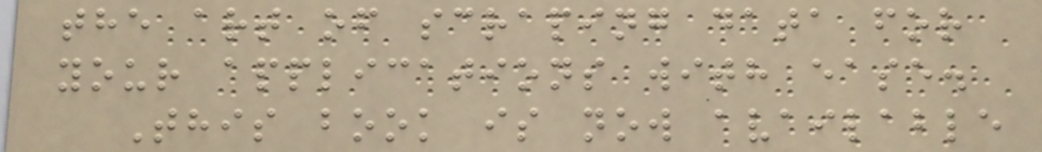the art of scraping data for
your applications with ease.
This book is now available
